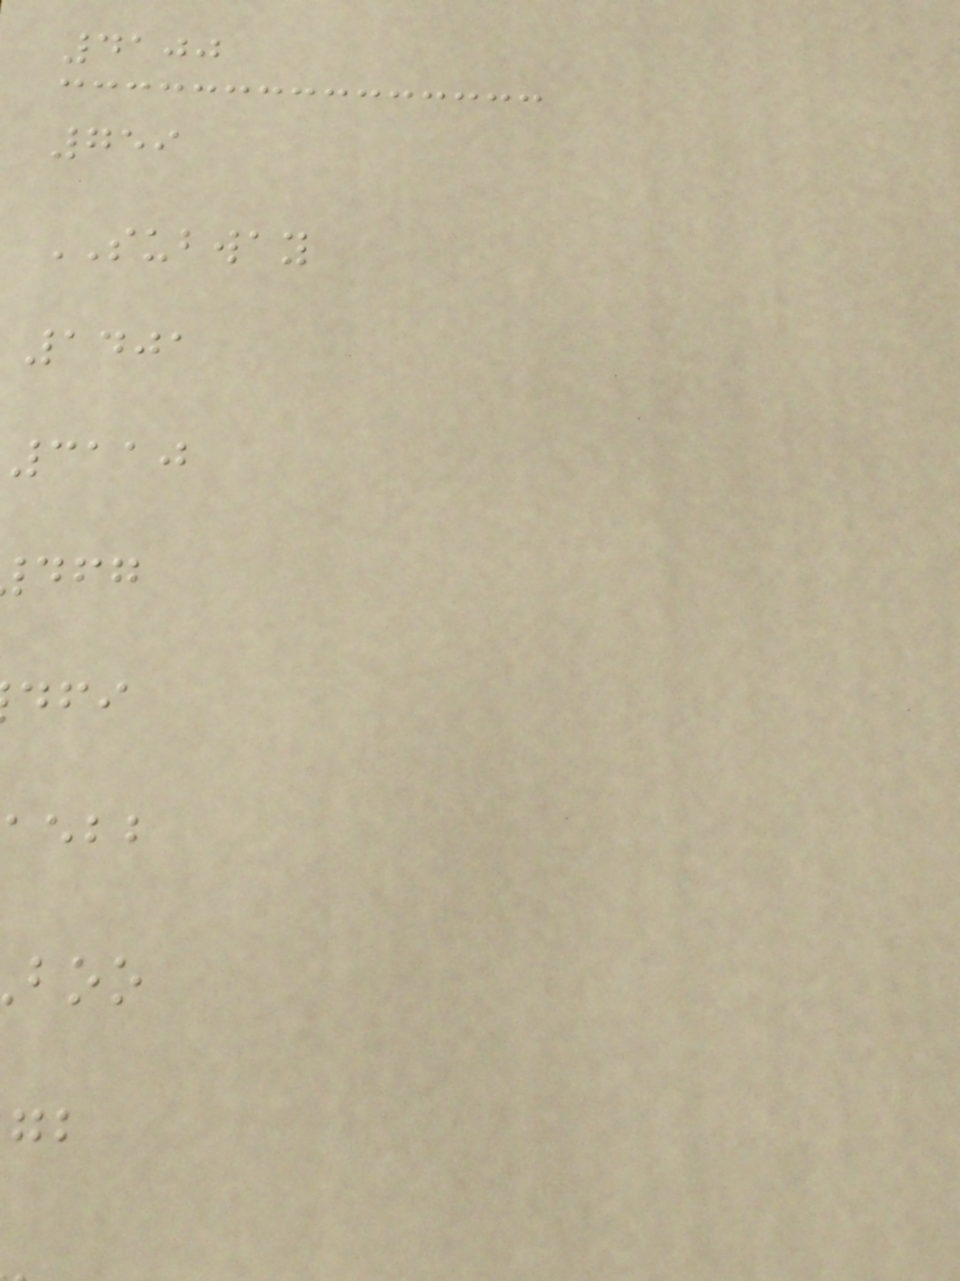4100
759
SUBWAY
1401
3110
